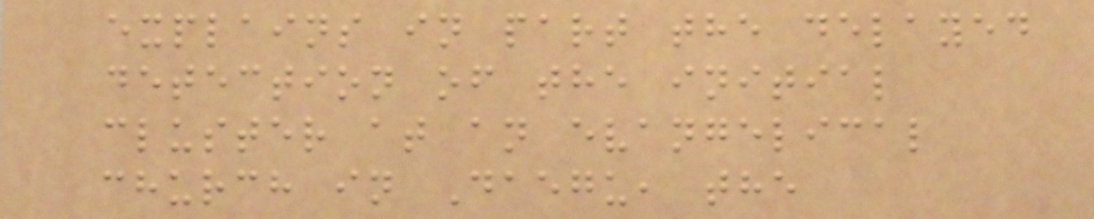explains in part the delayed
detection of the initial
cluster at an evangelical
church in Daegu, the
